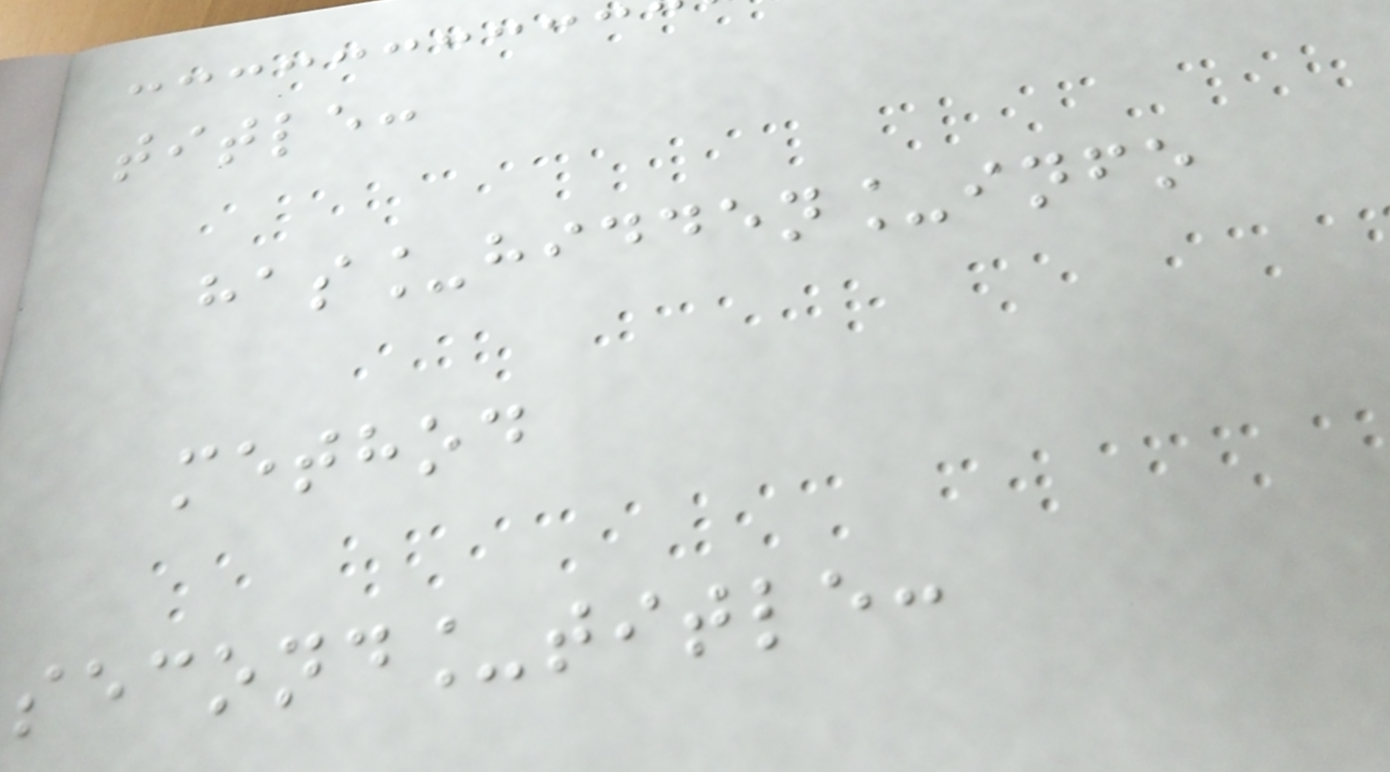title:
has_hidden_info
method
second_title:
